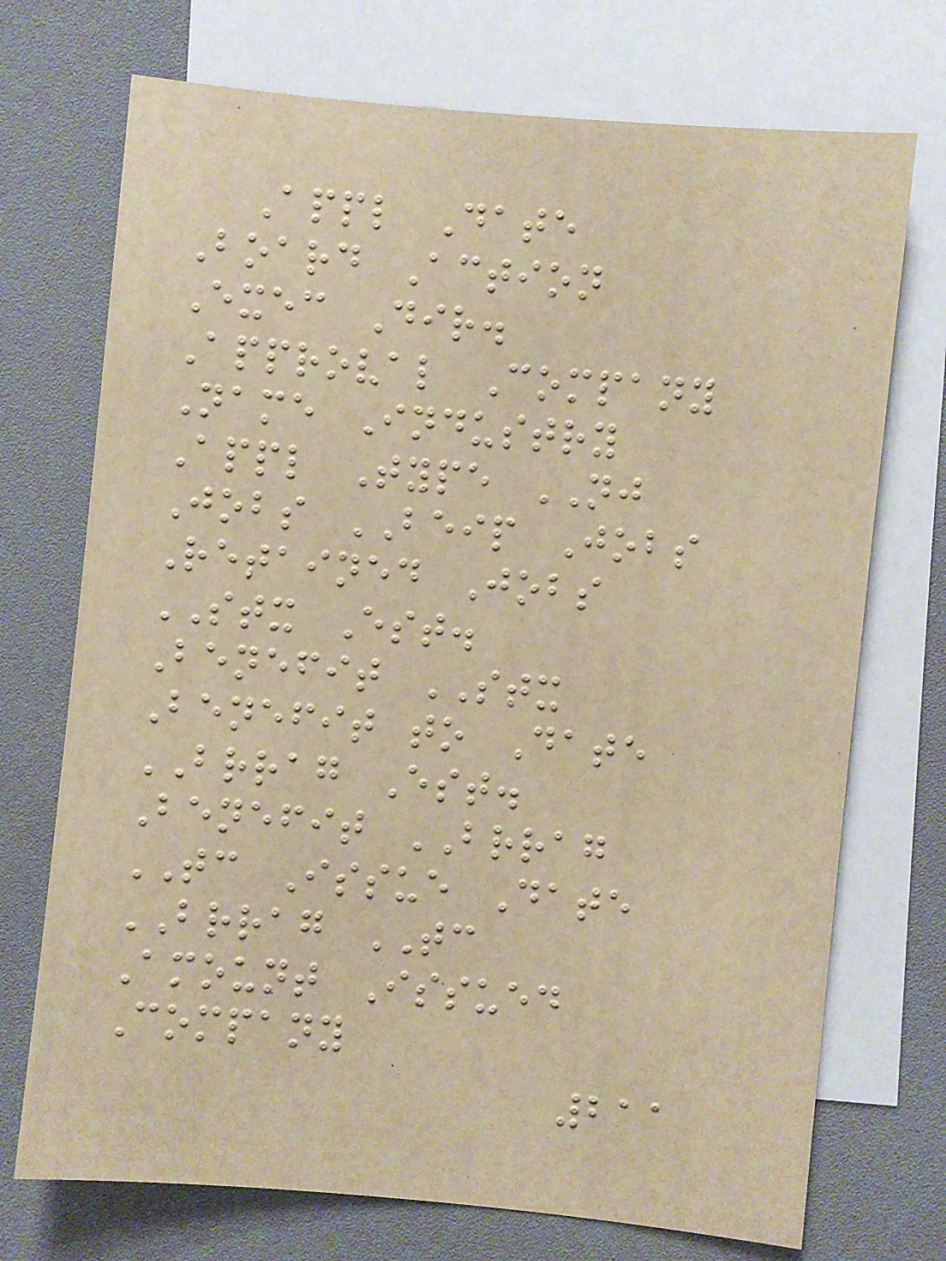Appl Date
Board Action
Exec Dir.
Approval Company
Name Industry
Appl Type NJ
Jobs BEIP Jobs
Retained Jobs
STX Est.
Benefit STX
Benefit to Date
BRRAG Est.
Benefit BRRAG
TC Issue Date
BRRAG TC
Amount Issued
Company
211
